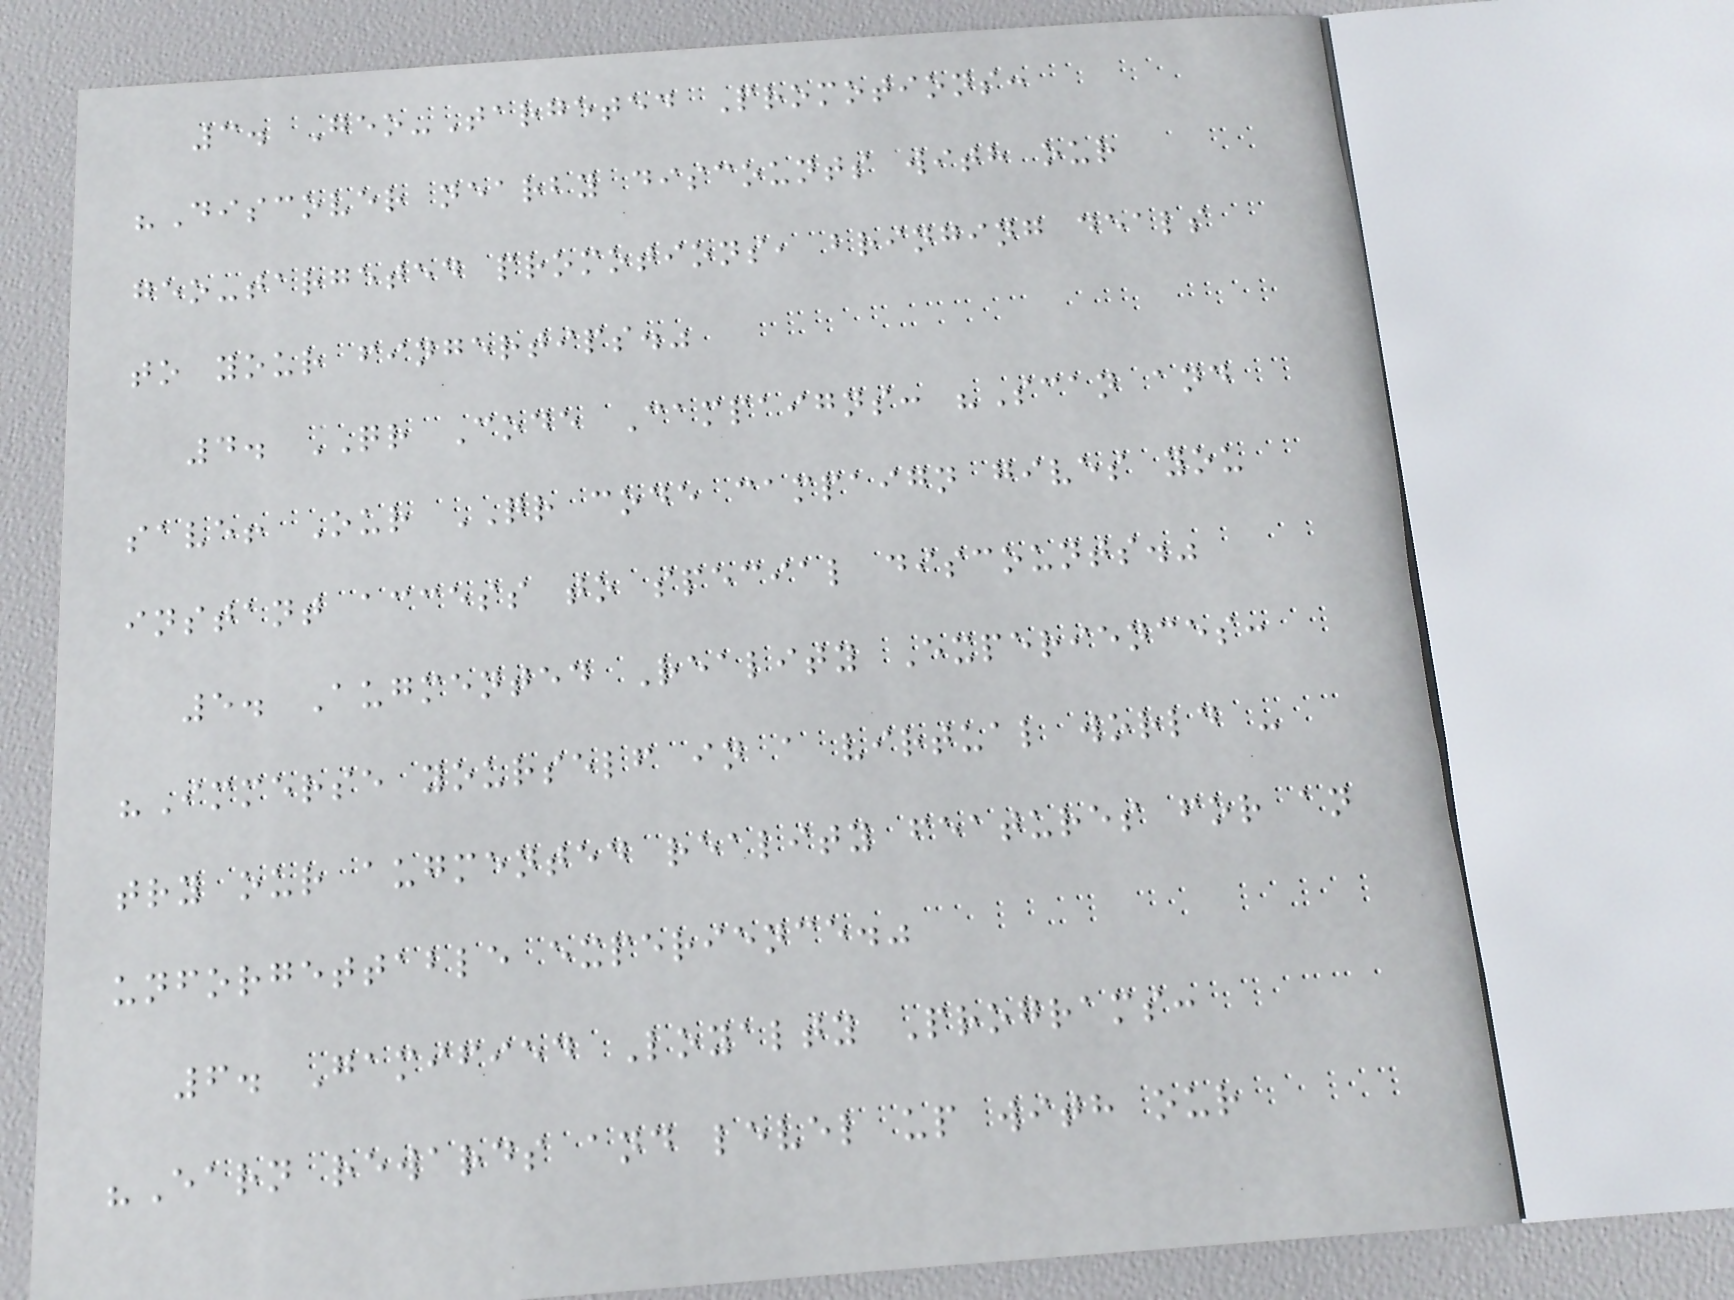3. Geo-Targeted Promotions:
"Discover nearby discounts with our
geo-targeted promotions, bringing deals
to your fingertips."
4. QR Code Campaigns: "Scan and
save! Our QR code campaign gives you
instant access to special discounts."
5. Augmented Reality Experiences:
"Immerse yourself in a virtual world -
try our augmented reality features for an
unforgettable experience."
6. Gamified Loyalty Programs:
"Earn rewards and level up with our
